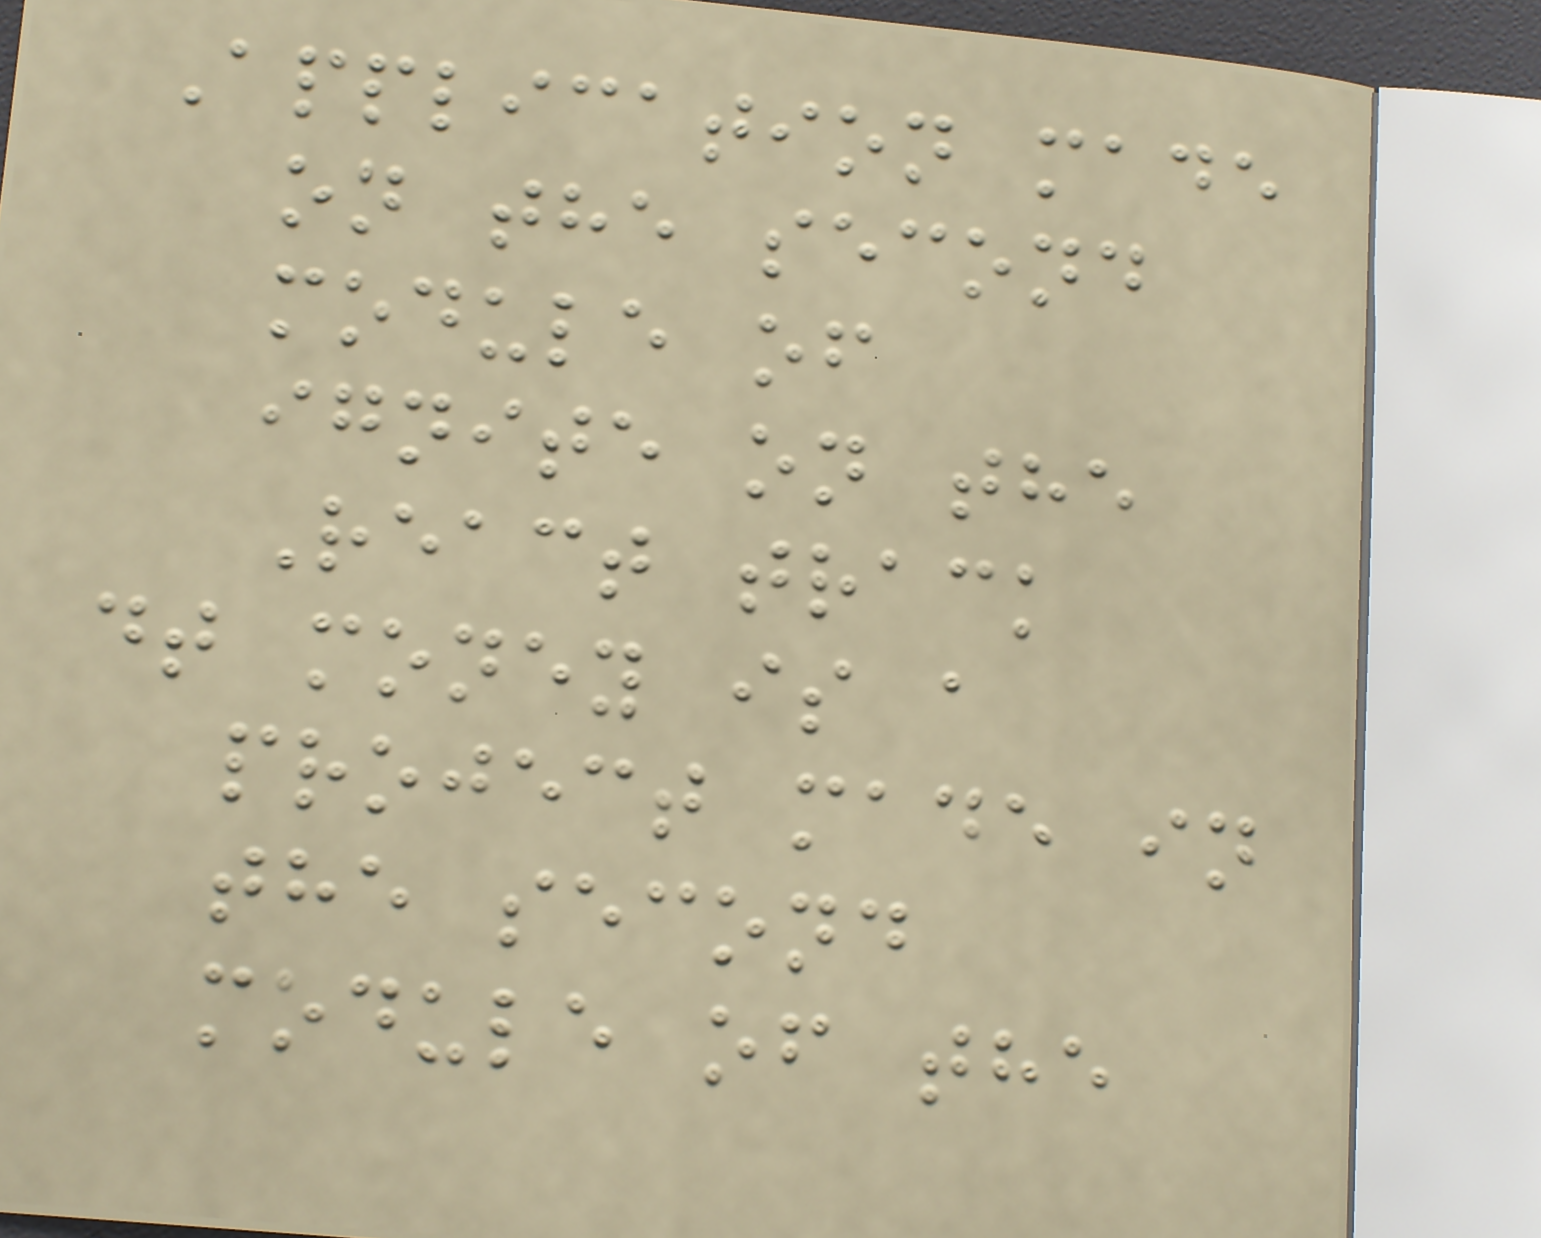Application made
on the second
module of
ignite on the
React track
dt money is a
project made in
the second
module of the
